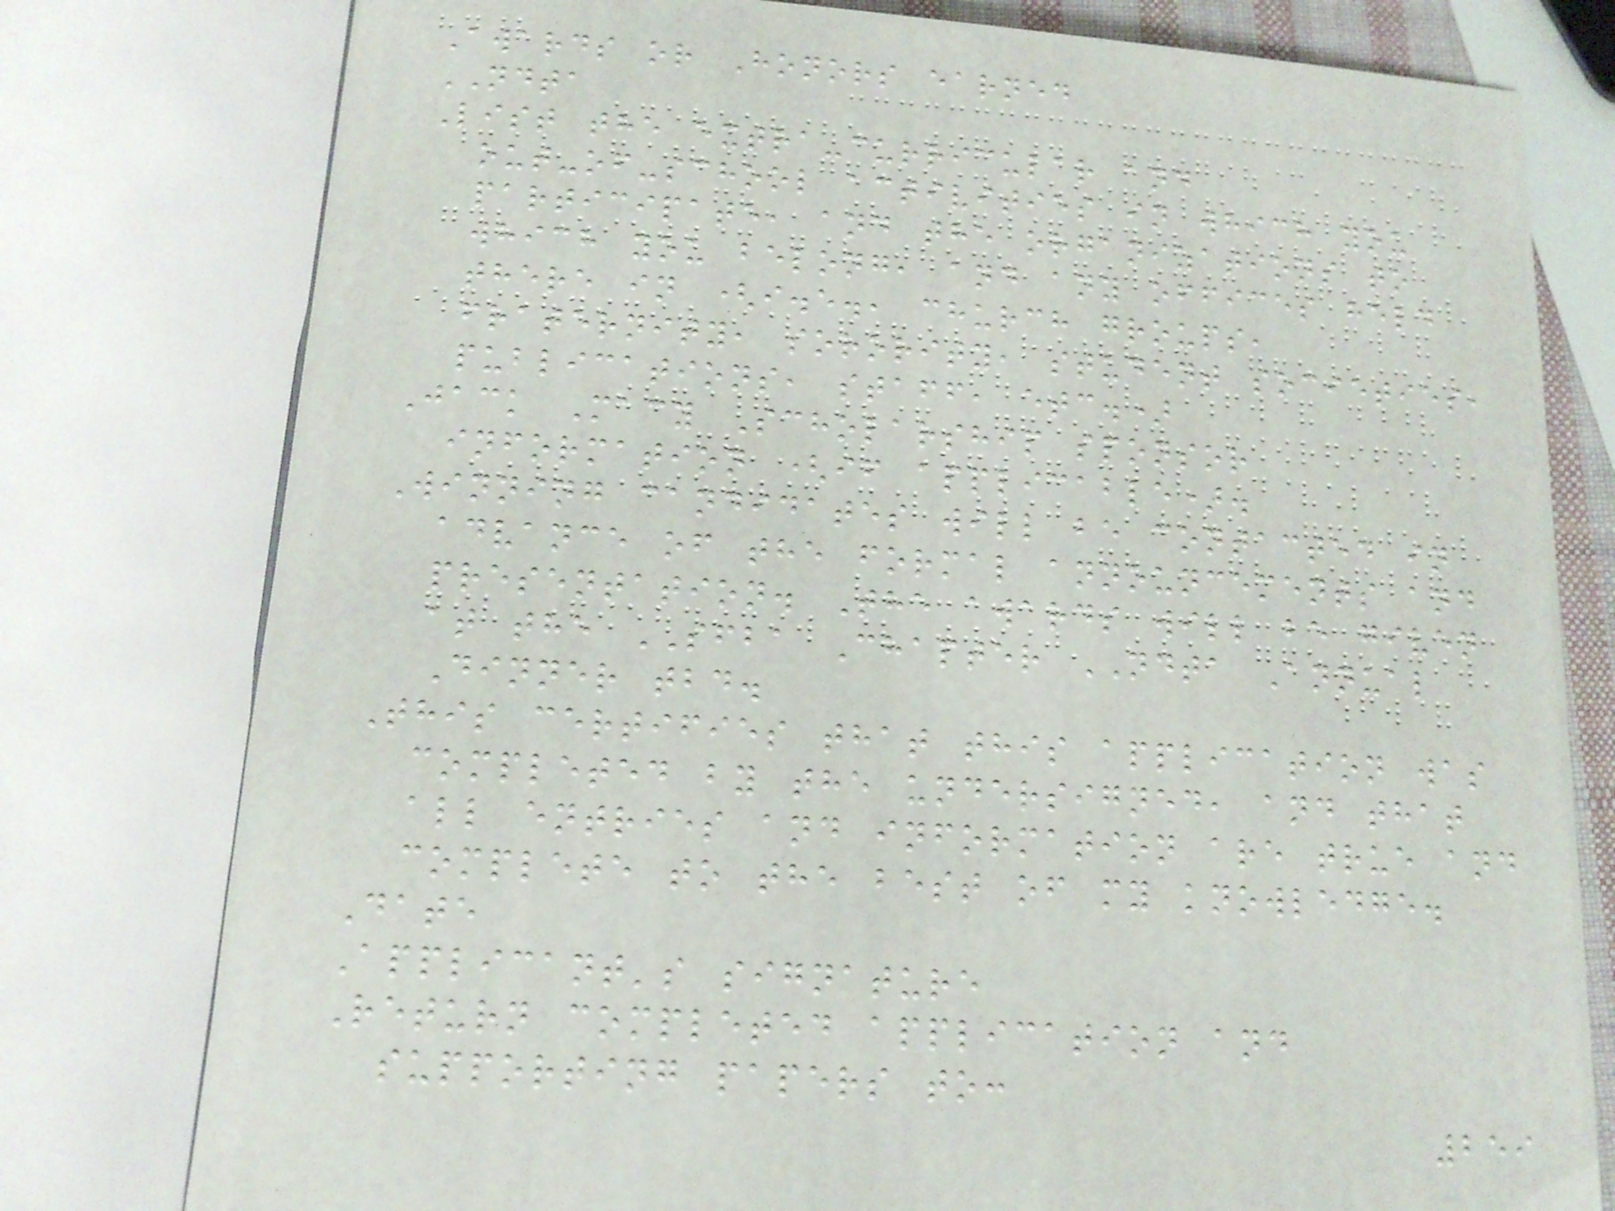Awards or Honors earned
NDTA
List the extra-curricular and
out-of-school activities in which you
participate, and the organizations to
which you belong, and any offices held
there in (i.e., church groups,
fraternity, sorority, student societies,
publications, staff, etc.)
Jack Macy Scholarship sponsor
information (if applicable).
Winning candidates will be contacted in
advance of the formal announcements and
presentation. The awards will be given
at the SFBA Chapter NDTA Annual
Dinner tbd.
This certifies that this application was
completed by the undersigned, and that
all entries and information are true and
complete to the best of my knowledge.
Date
Applicant's signature
Return completed application and
supporting papers to:
259
